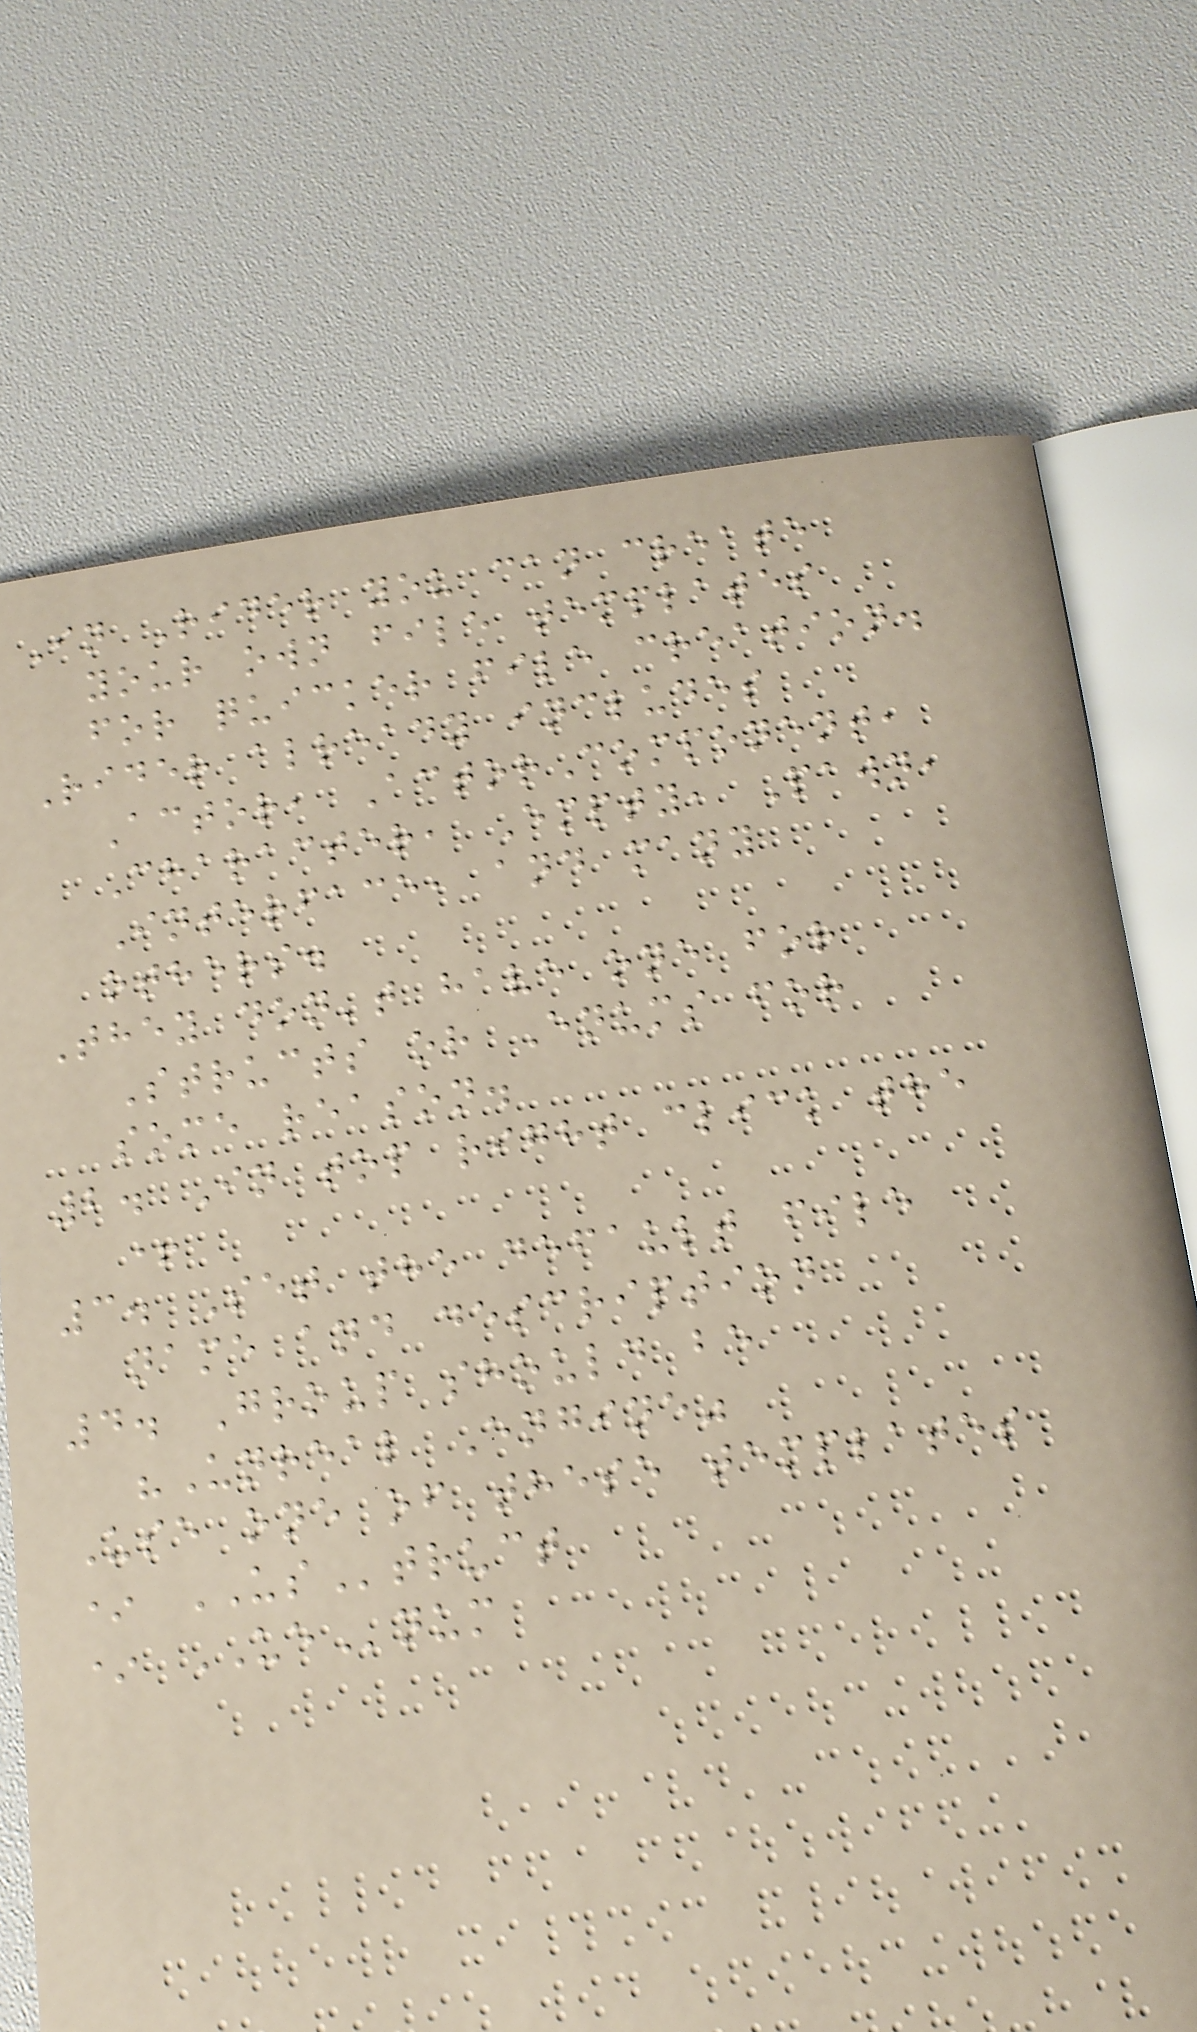In Rider you can create
your own file templates
for quicker file creation.
Rider already includes
Actor, ActorComponent,
Character, Empty, Pawn,
Interface, and many
others.
They don't have one for
Structs or Enums for
some reason.
2. In top right click the
+
3. Set the default file
name and description
4. Group should be
"Unreal Engine"
Use one of these templates
* UStruct
* UEnum
